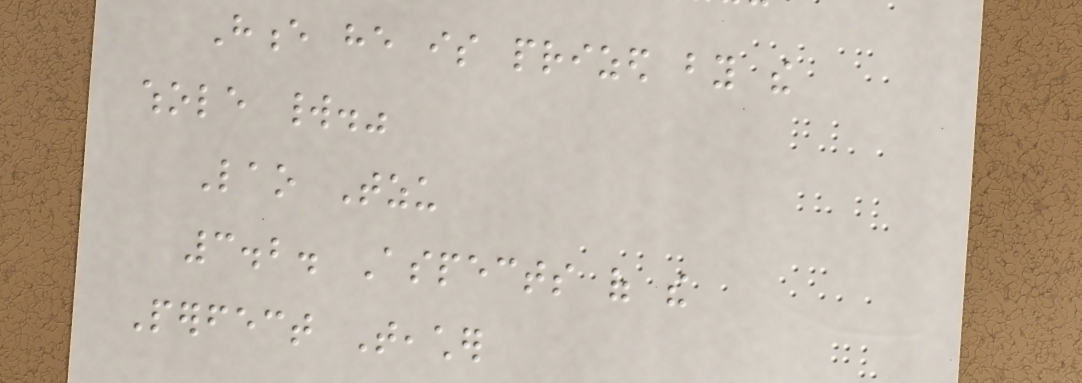Hence he is prized by the
whole world."
Lao Tzu
3.2. Aspects of the
Perfect Teacher
